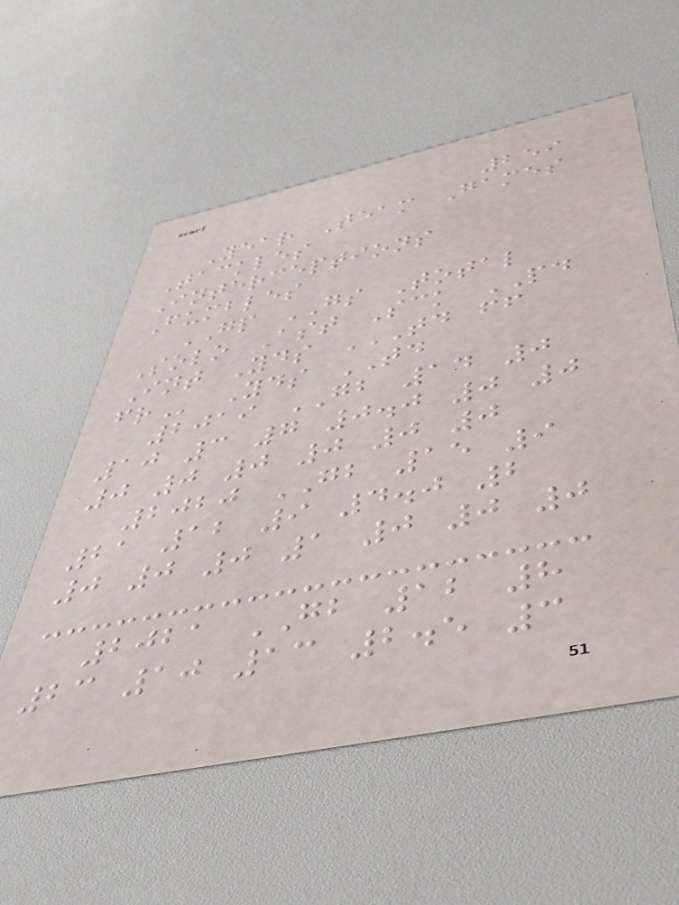259
Year Team Games
Tackles
Interceptions
Fumbles
GP GS Total
Solo Ast Sck PD
Int Yds TD FF
FR Yds TD
2019 GB 14 0
10 3 7 0.0 0 0
0 0 0 0 0 0
2020 GB 15 9
21 12 9 4.0 2
0 0 0 1 0 0 0
2021 GB 12 8
23 10 13 2.5 3
